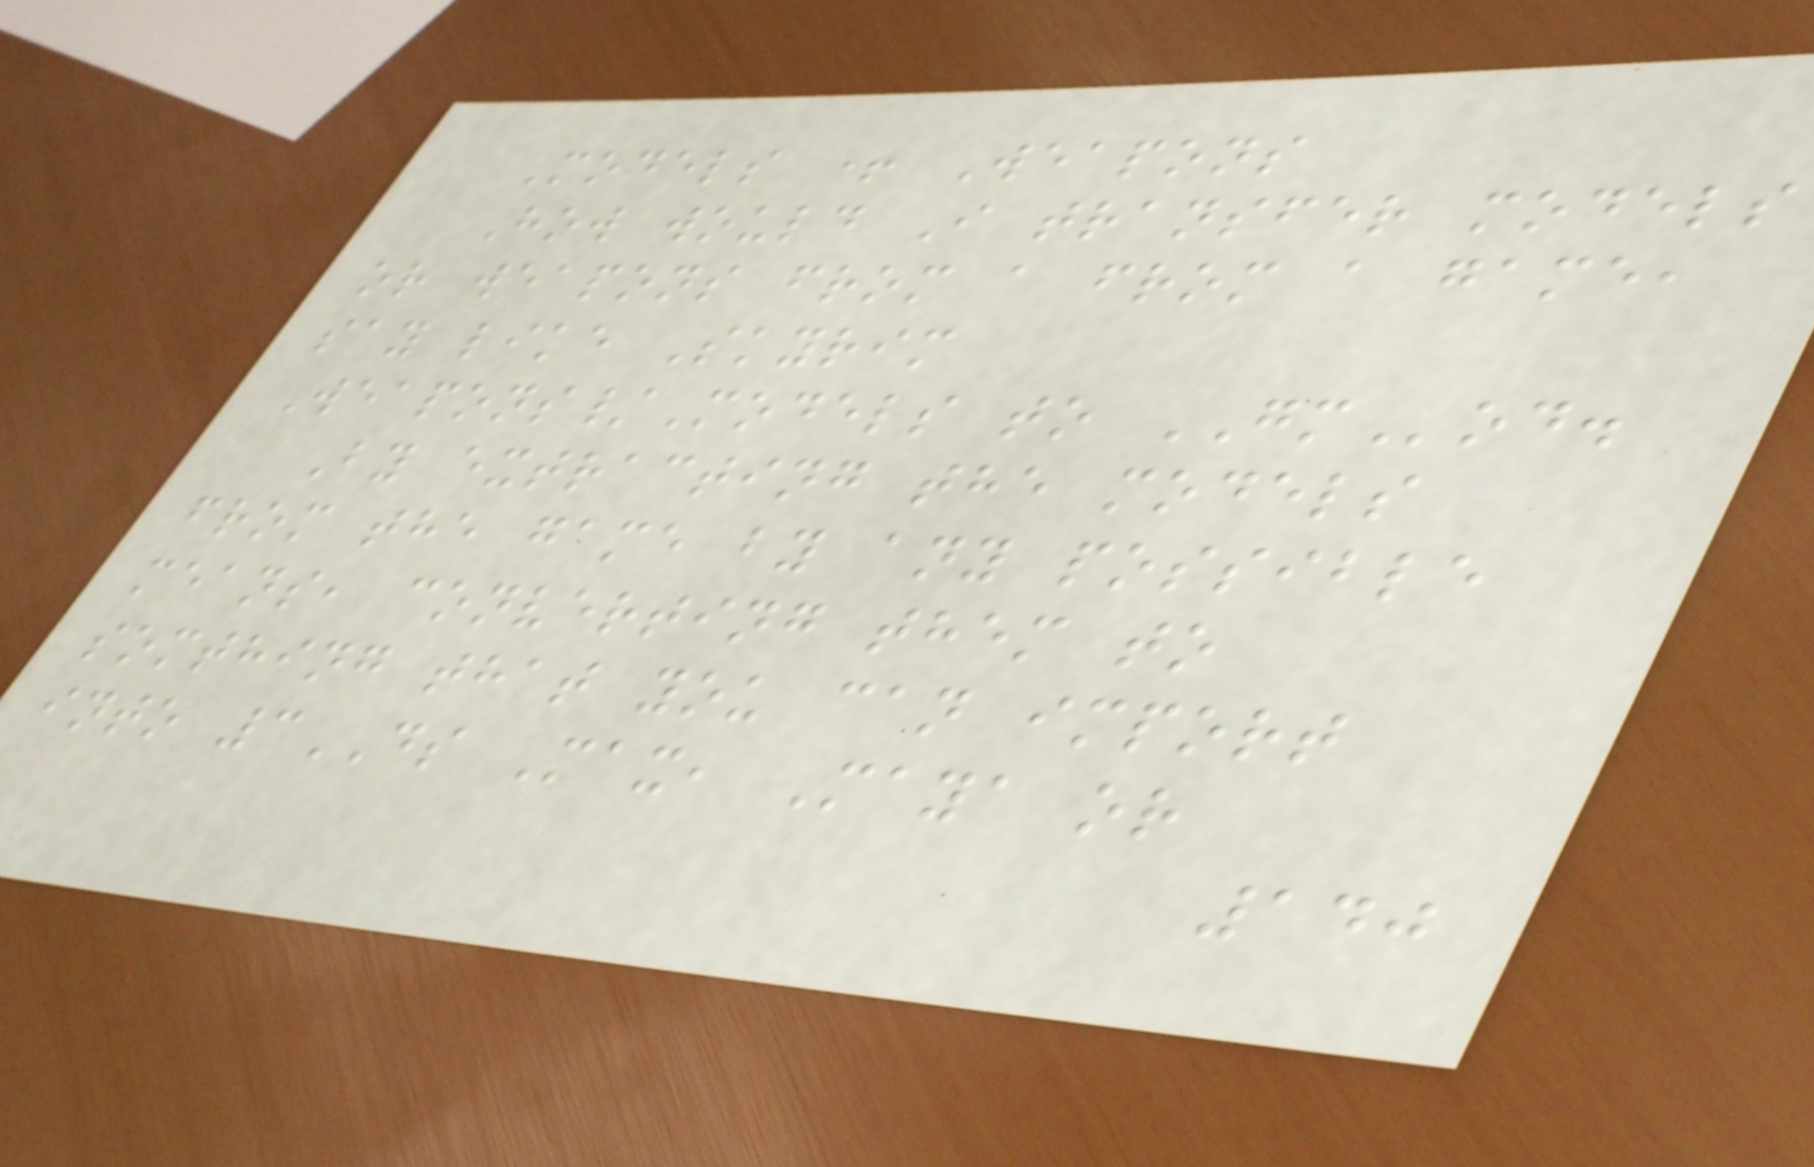Models + Weapons
How would I transfer models
or weapons from a from a game,
say like Skyrim
Weapons/Models to GMod.
By extracting the models
from the game by any possible
means, converting them to
somthing that you can import
into 3DS Max, Maya or
140
